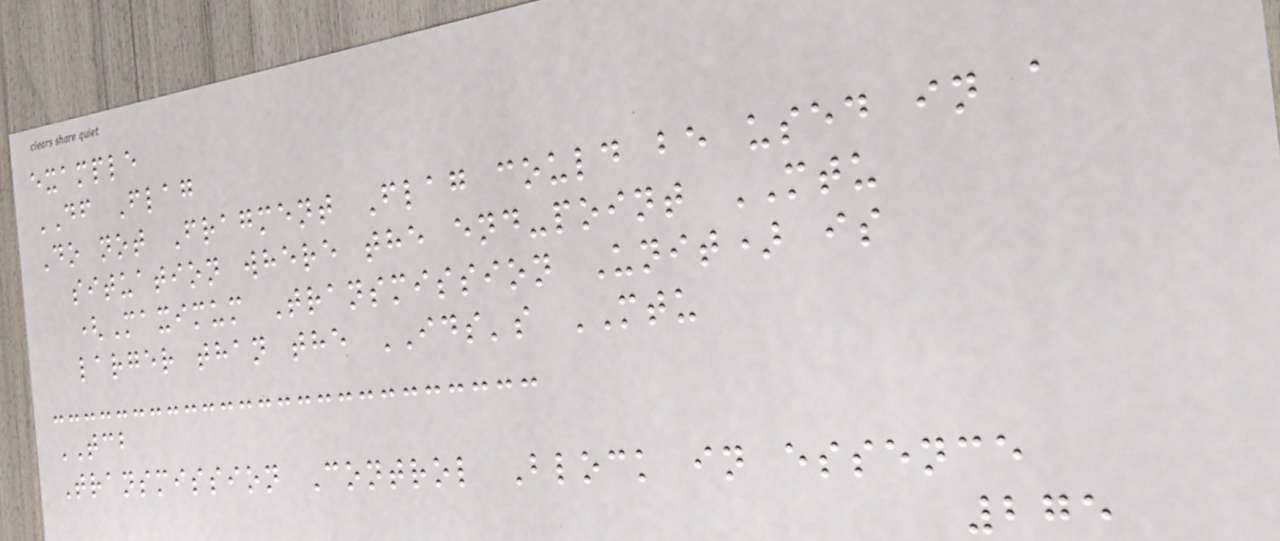example
DF Flag
Do not Fragment Flag could be used in a
situation where the end-point MTU
(Maximum Transmission Unit) is
larger than the IDS's MTU
TCB
Transmission Control Block in essence
275
